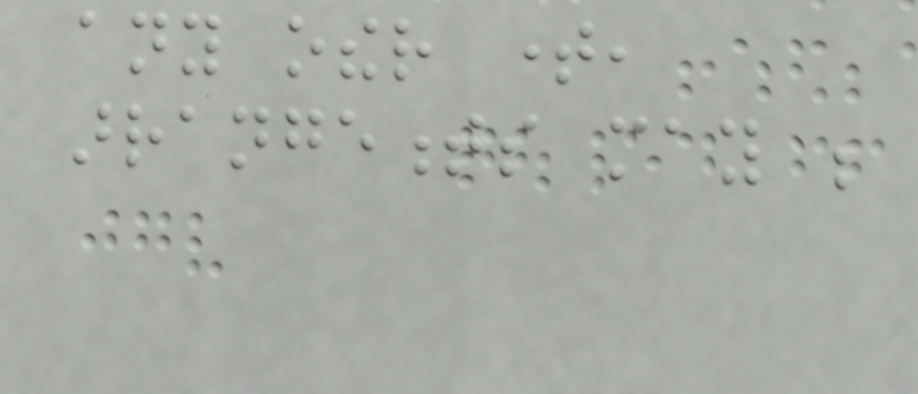any other time,
arrangements may be
